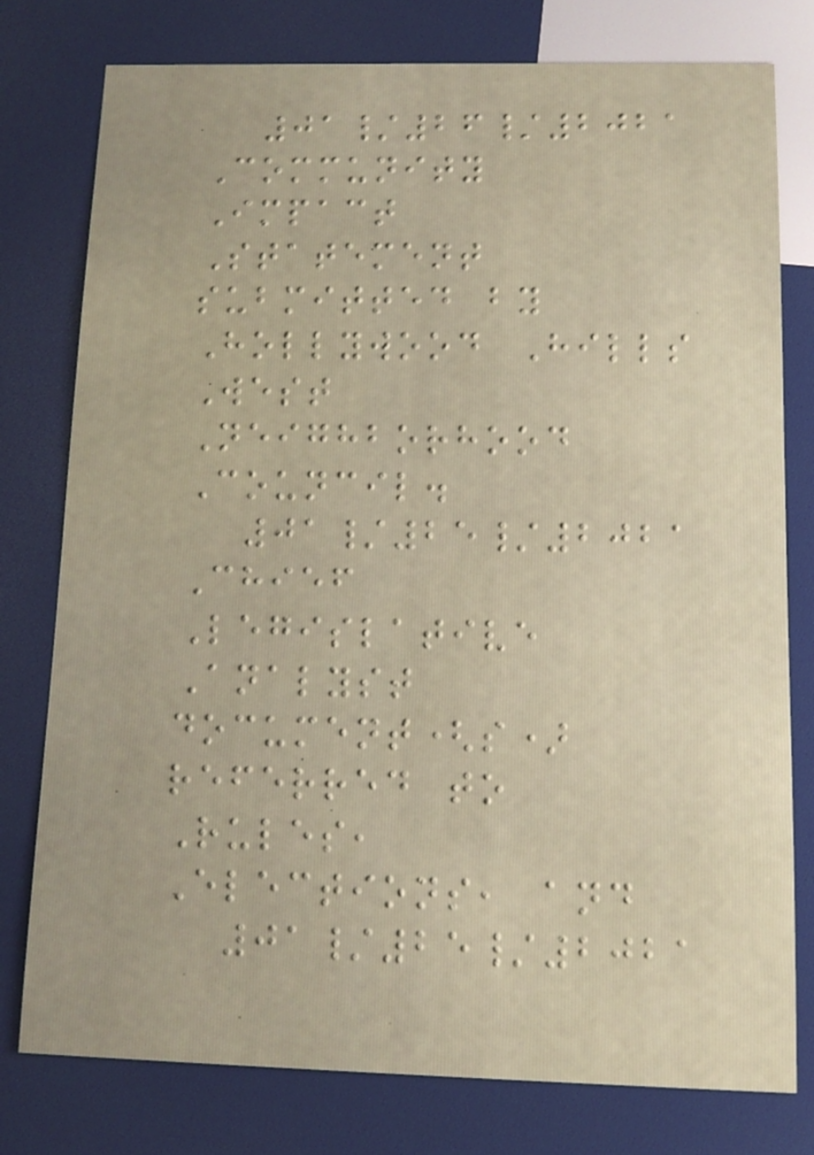01/26/2021
Community
Impact
Statement
submitted by
Hollywood Hills
West
Neighborhood
Council.
01/25/2021
Chief
Legislative
Analyst
document(s)
referred to
Rules,
Elections, and
01/25/2021
